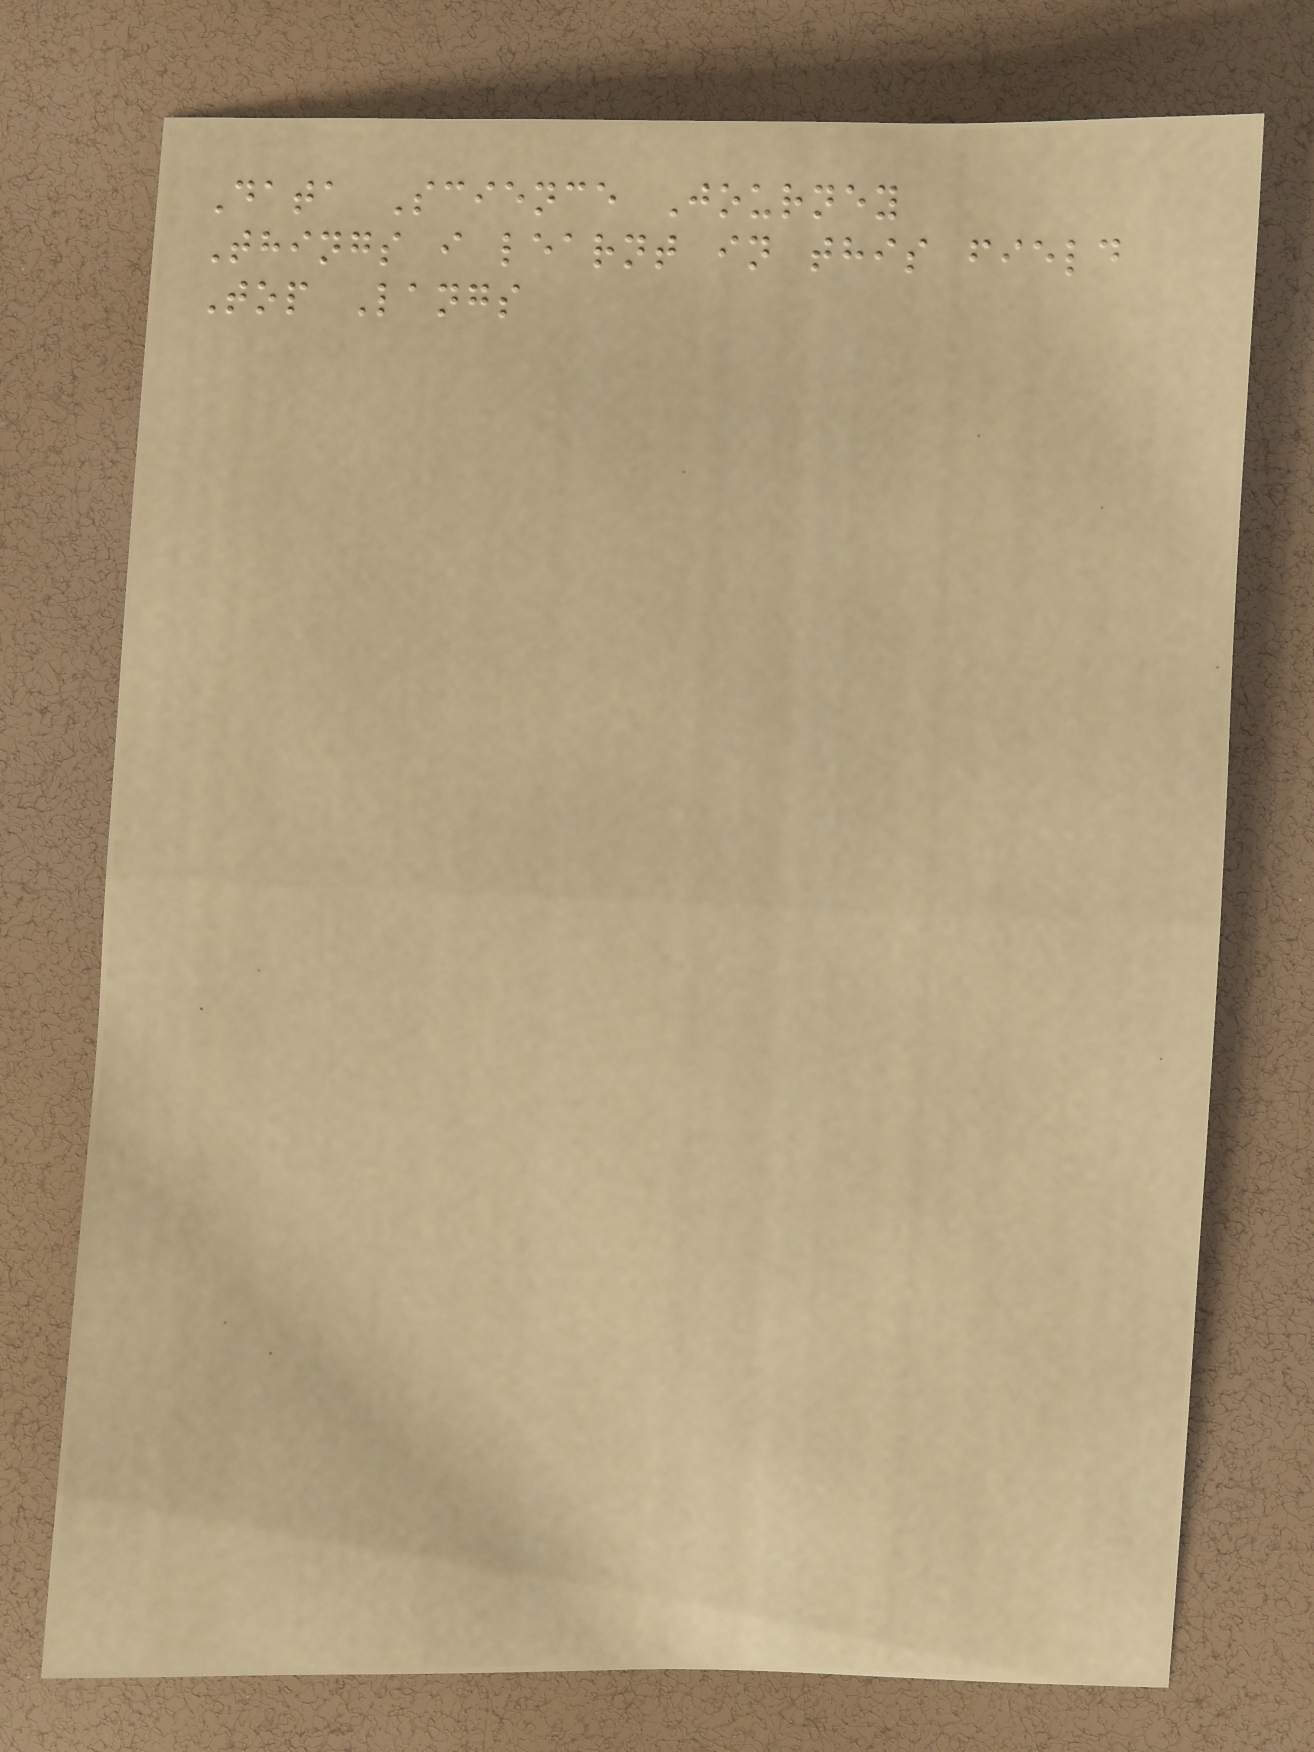Data Science Journey
Things i learnt in this field
Top Langs
